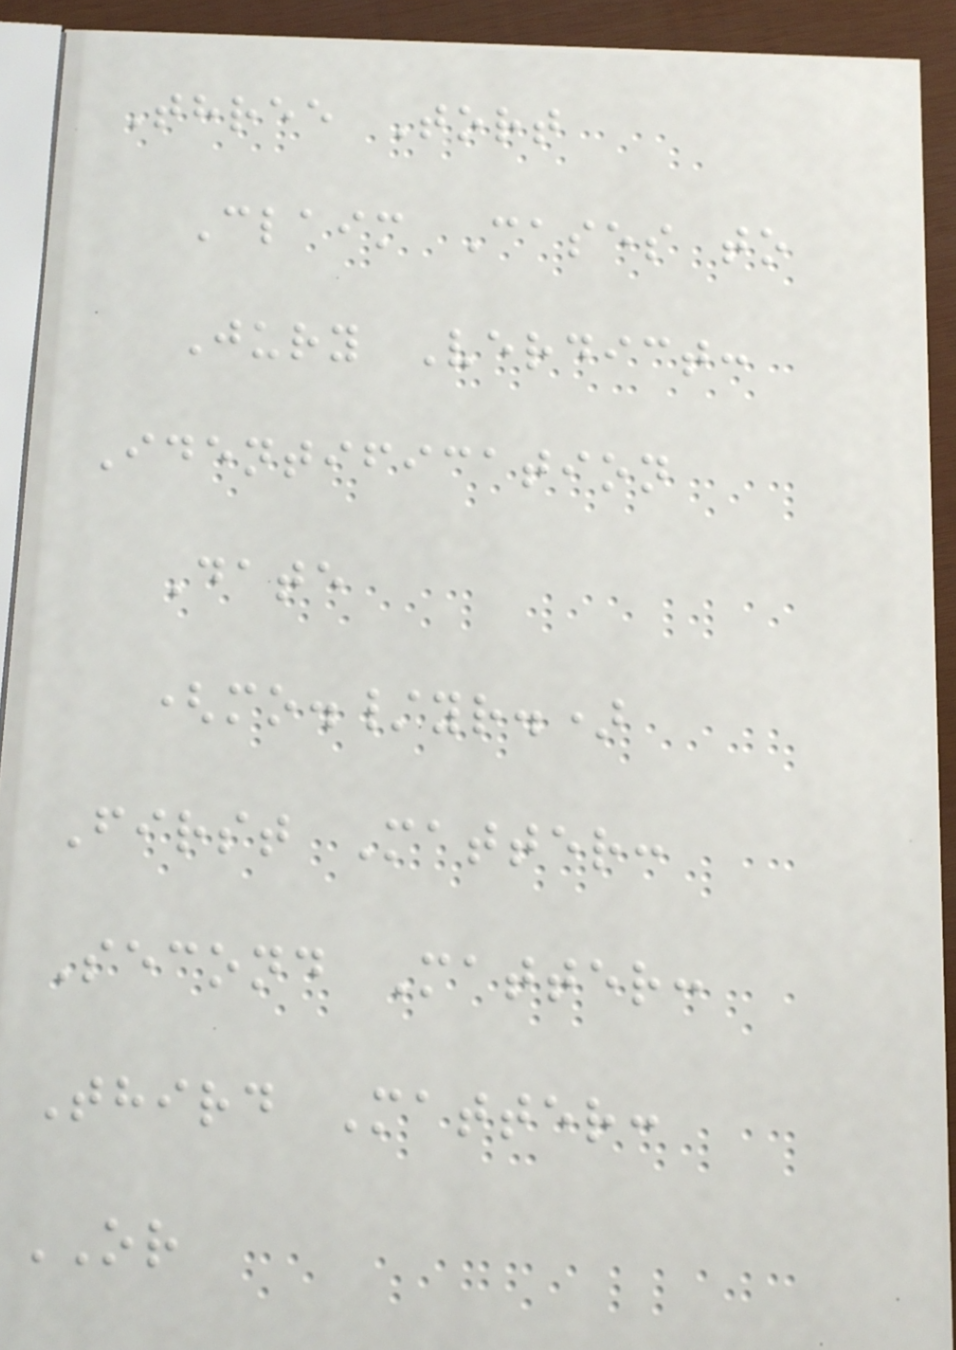Three Tort
Claim Cases to
Jury Verdict:
Identification
Date
(mo./yr.)
First Matter:
Second Matter:
Third Matter:
OR
